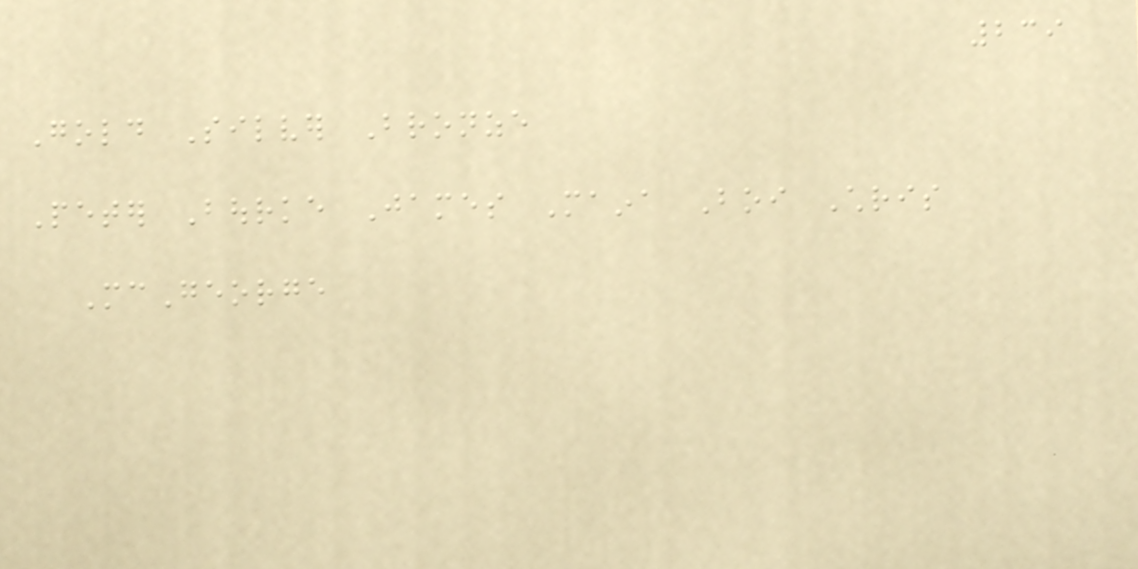239
Gold Silver Bronze
Peter Bourke James Maina Boi Chris
McGeorge
